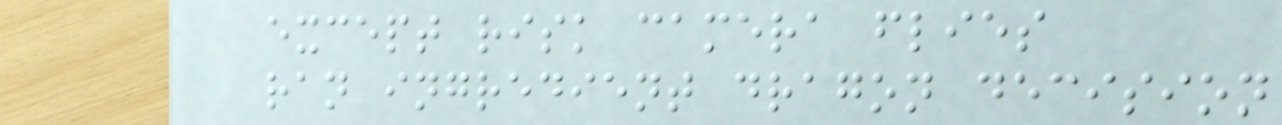except risk camera flies
ran ingredient dragon decision
